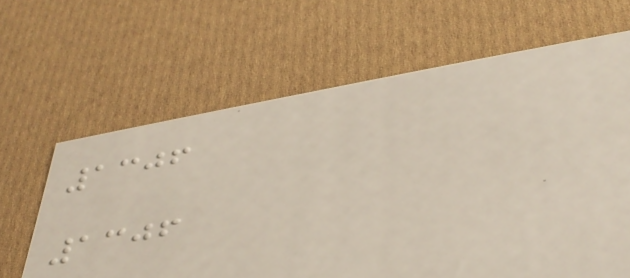1306
1306
